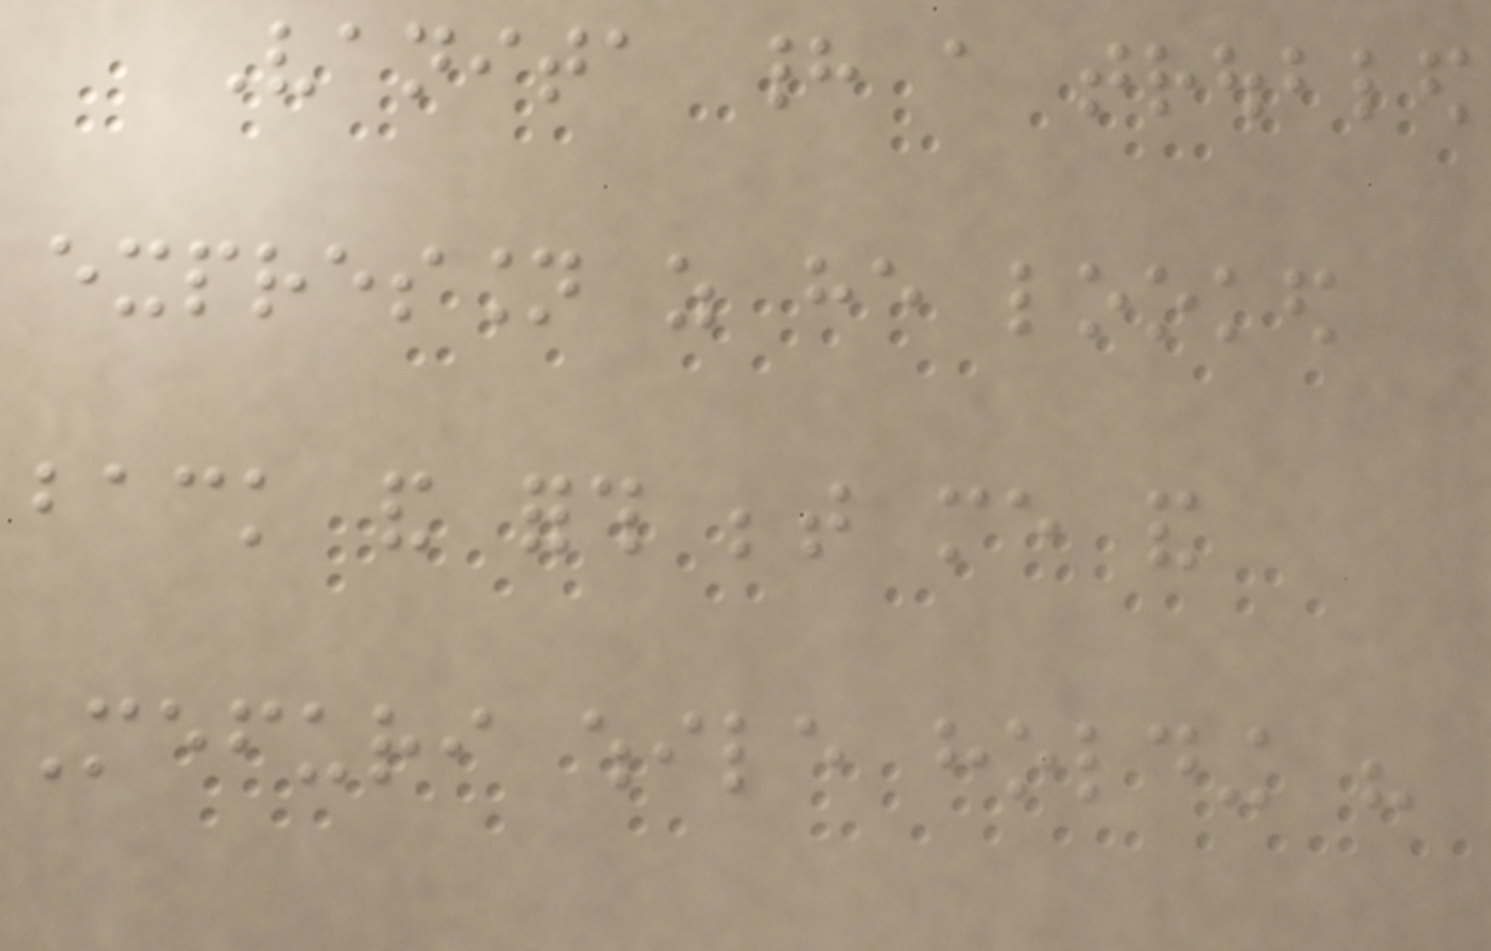Vanita had a troubled
expression as he looked
back and forth between me and
Mefuri while holding his
